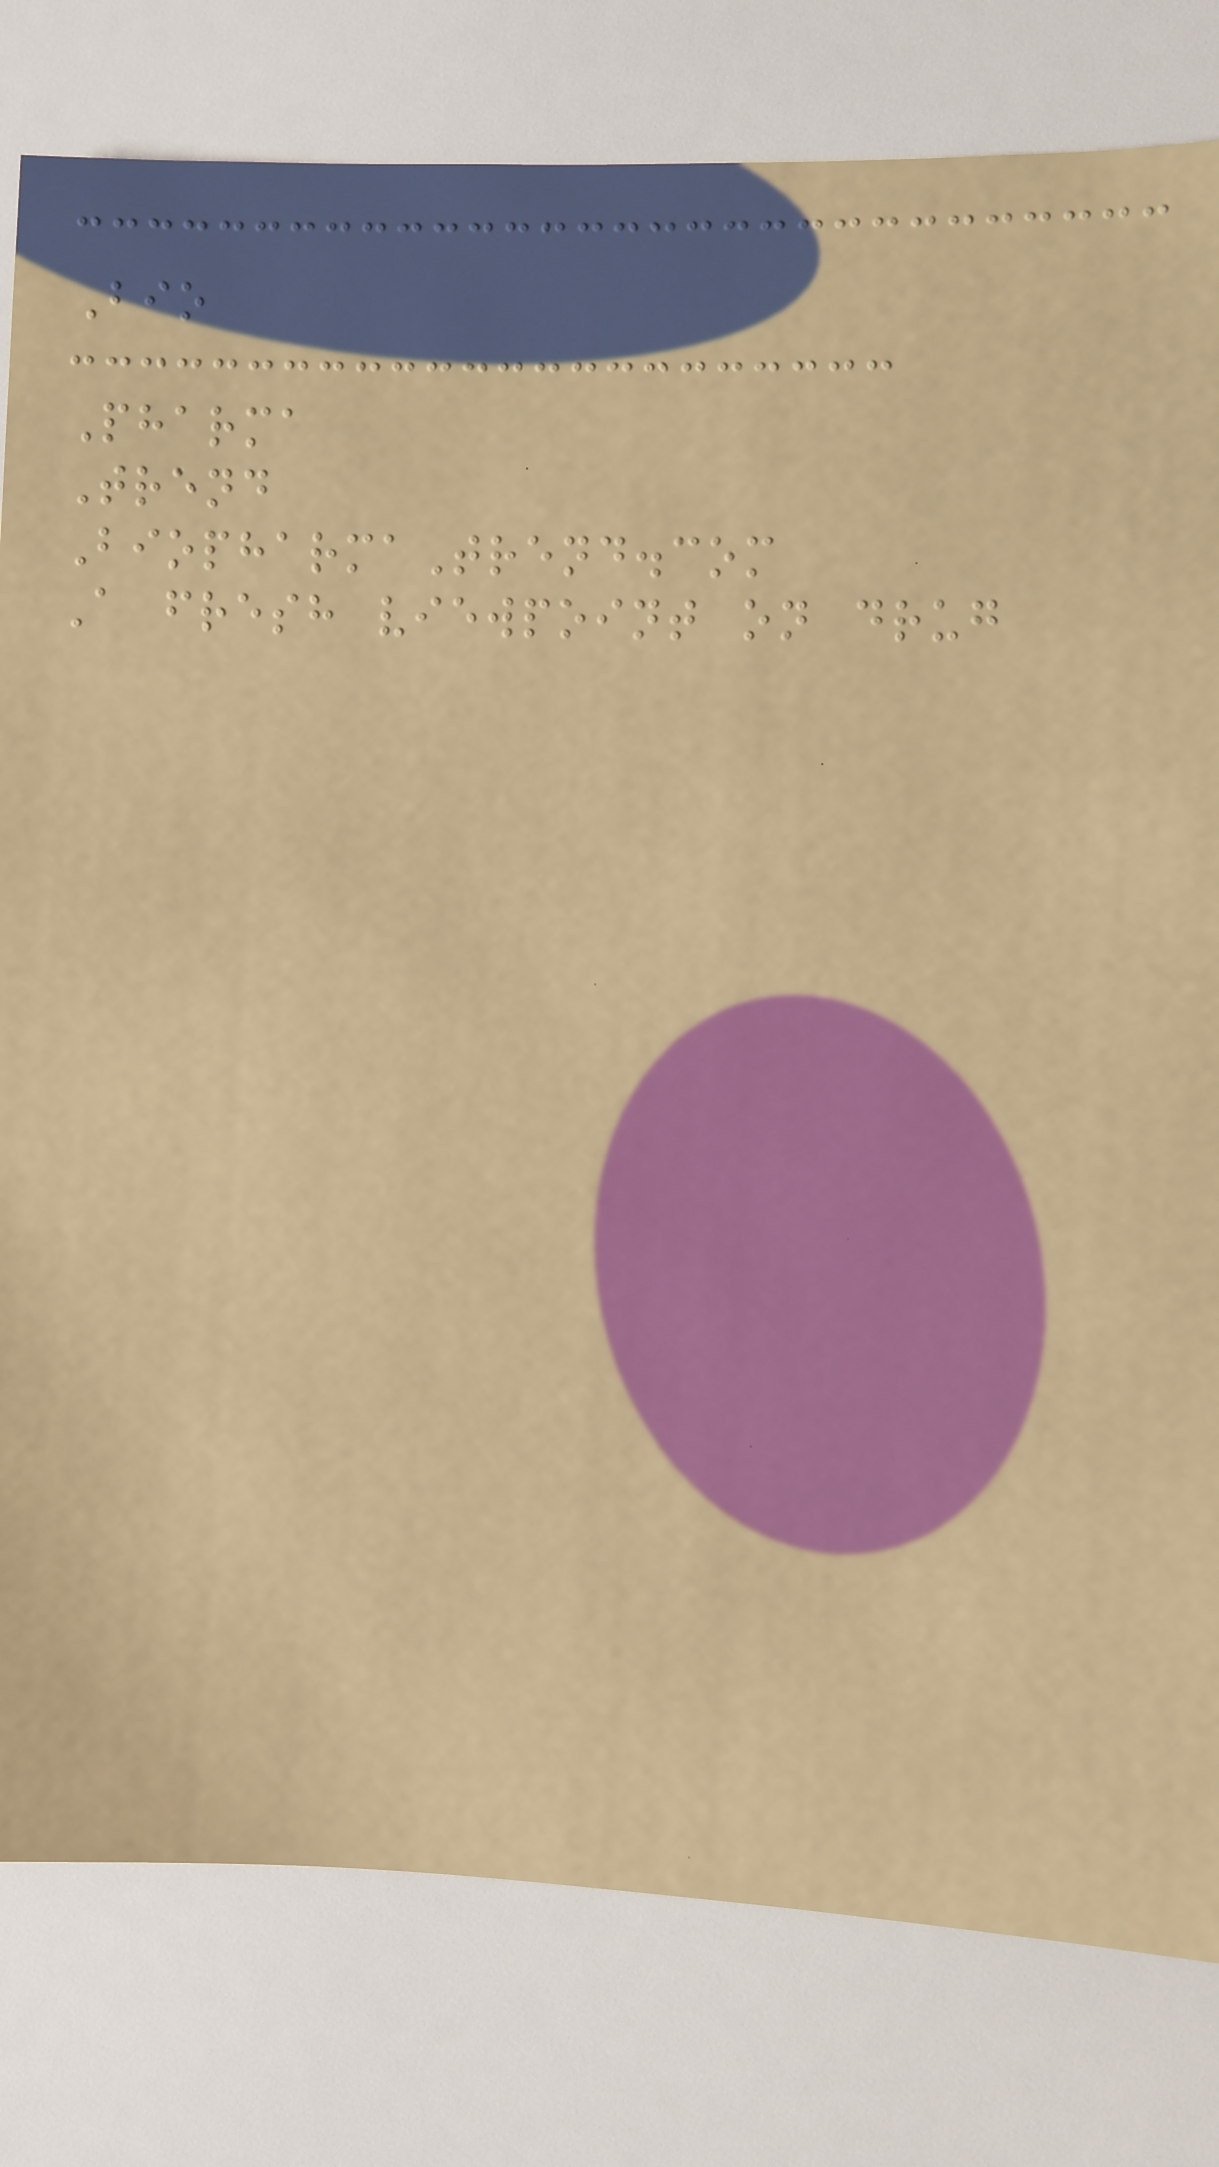Bio
Pharma
Trend
BiopharmaTrend.com
A fresh viewpoint on drug
